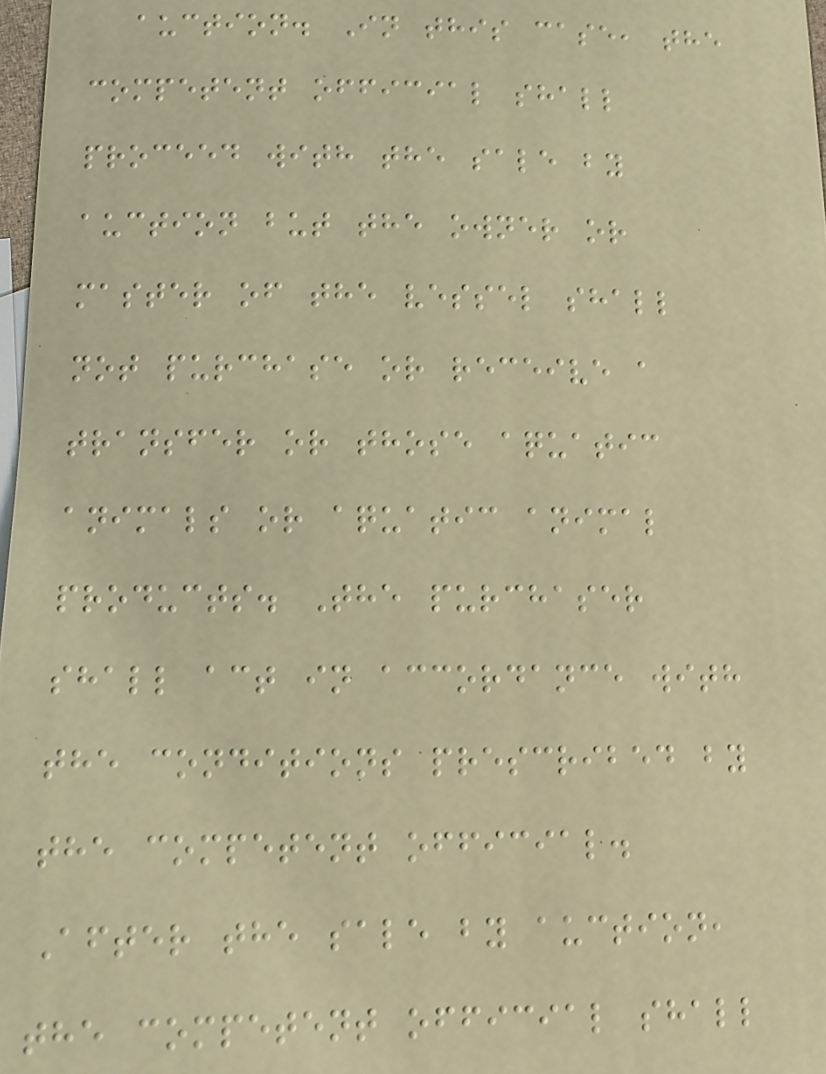auction. In this case, the
competent official shall
proceed with the sale by
auction but the owner or
master of the vessel shall
not purchase or receive a
transfer or those aquatic
animals or aquatic animal
products. The purchaser
shall act in accordance with
the conditions prescribed by
the competent official.
After the sale by auction,
the competent official shall
